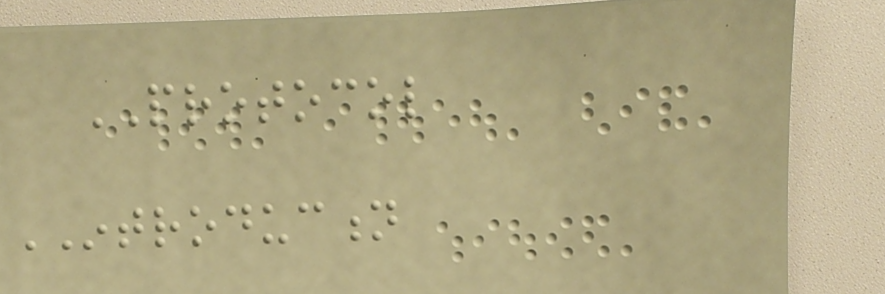PROTOCOL
INTRODUCTION
